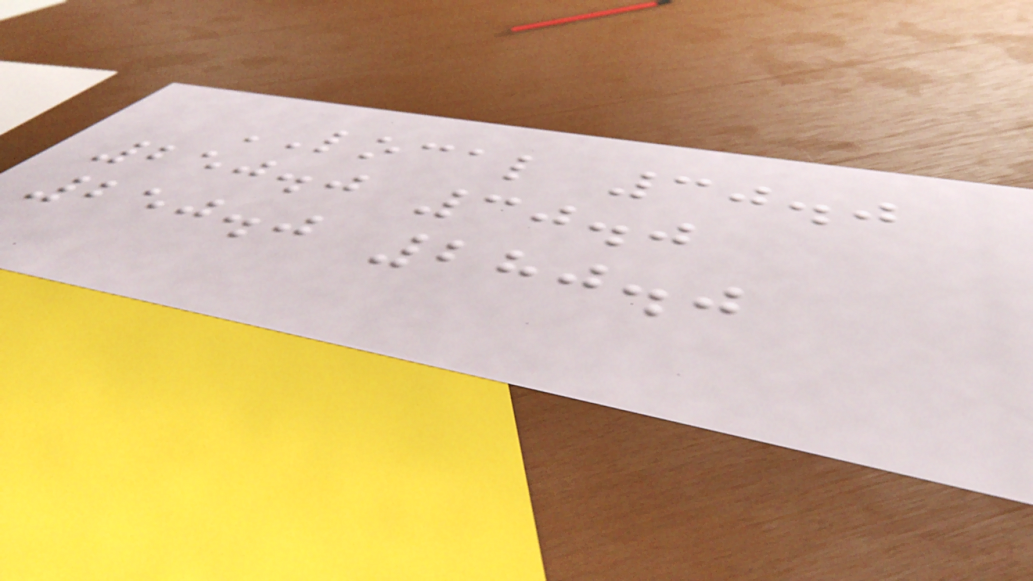LOCAL 30.0
250.0 30.0
250.0 280.0
